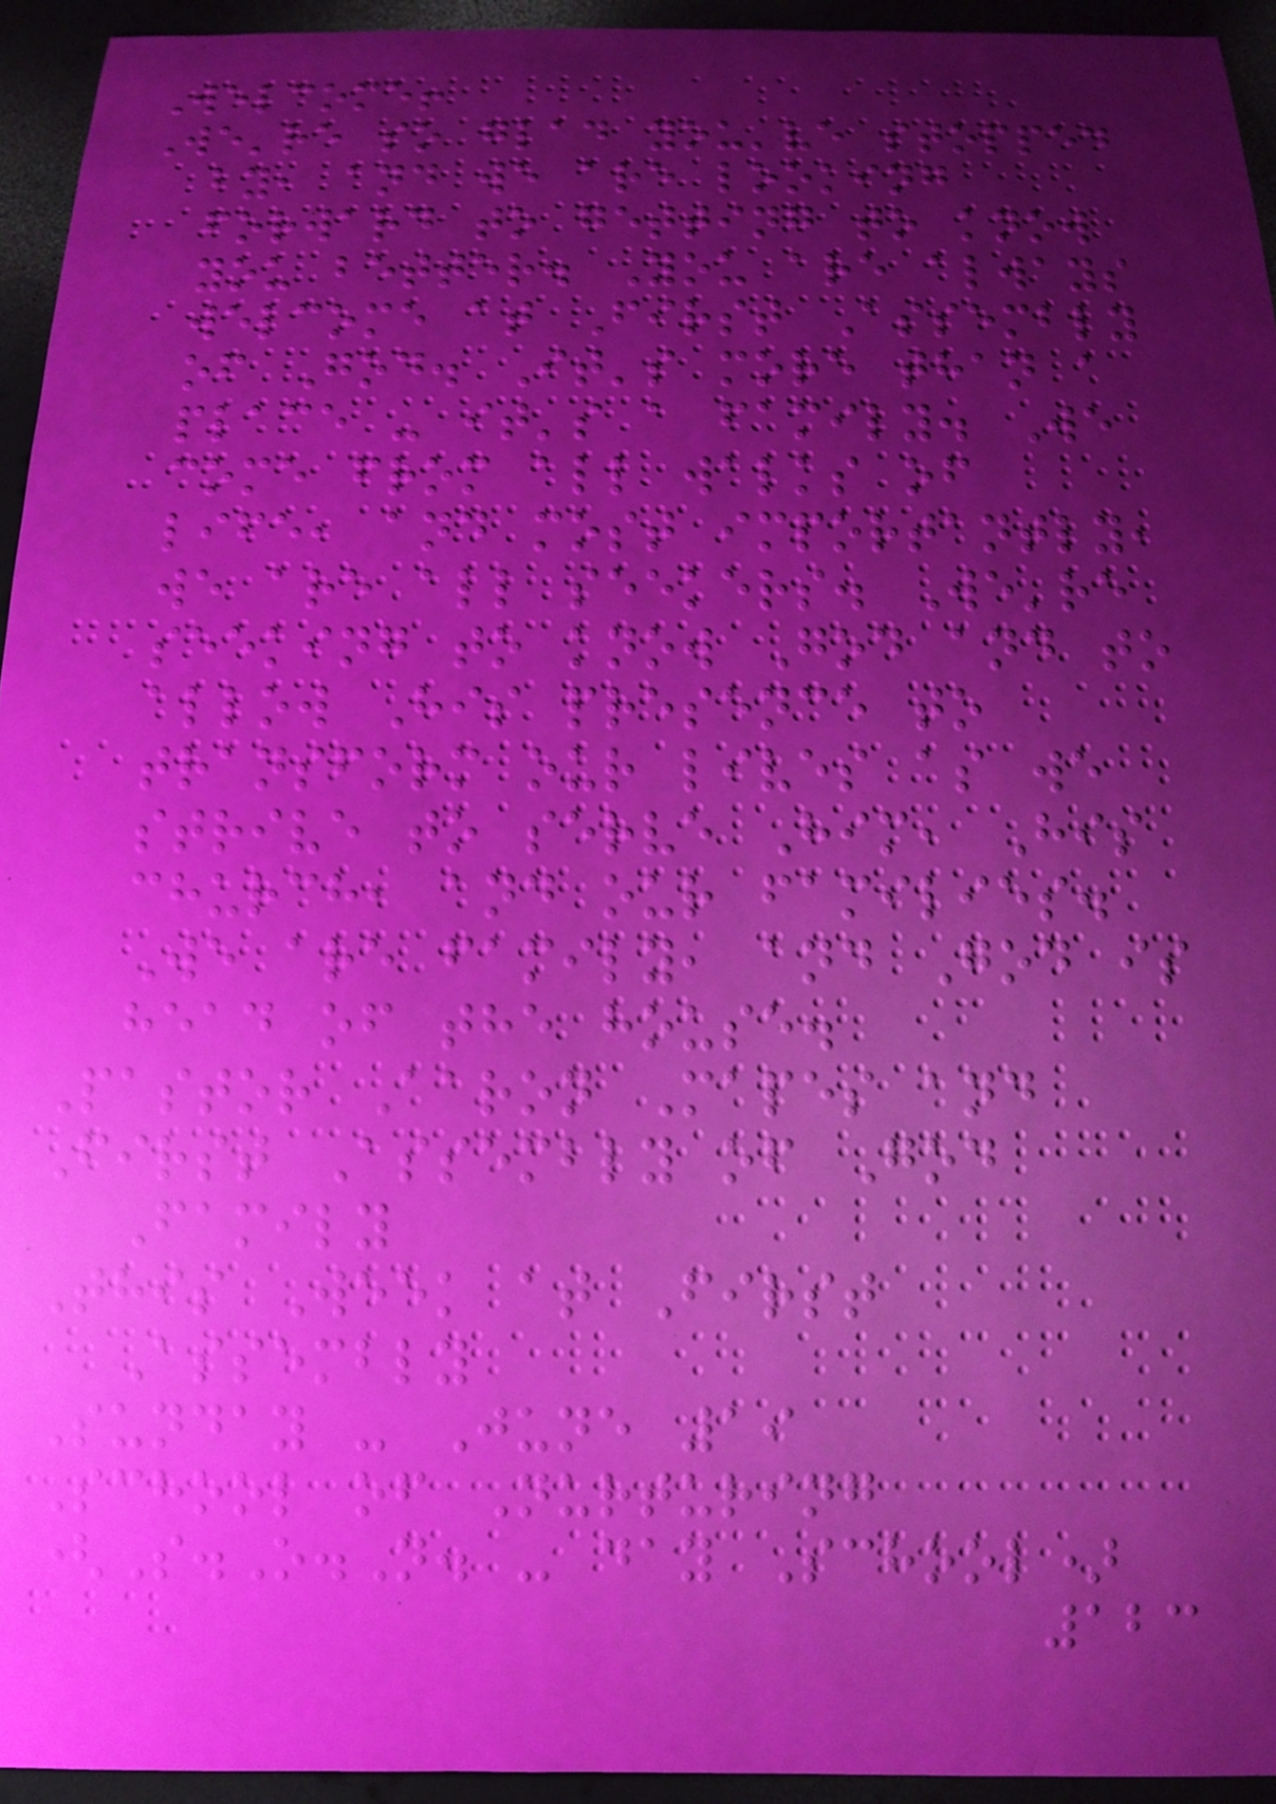Welcome!
We're so glad you've stopped
by, and we are looking
forward to getting to know
you better. You are always
welcome at First Assembly
of God. It's more than a
place - it's a family. We
come from all walks of
life, and most importantly,
we are all seekers. We're
seeking to know God and to
allow His presence to
transform our lives as we
strive to serve Him, His
church, and our families.
We are family, and God is
head of the house.
Pastor Aaron Mapes and
First Assembly of God
Family
This Week at First
Assembly
Sunday - June 19
School of Nurturing
(S.O.N. - day School)
123
